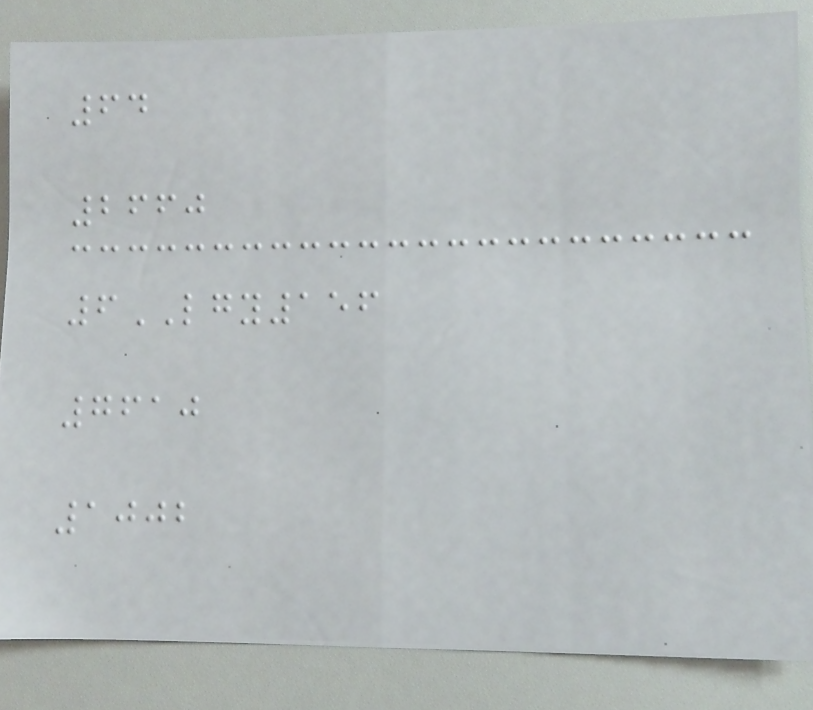64
2660
6LGY156
7610
1002
